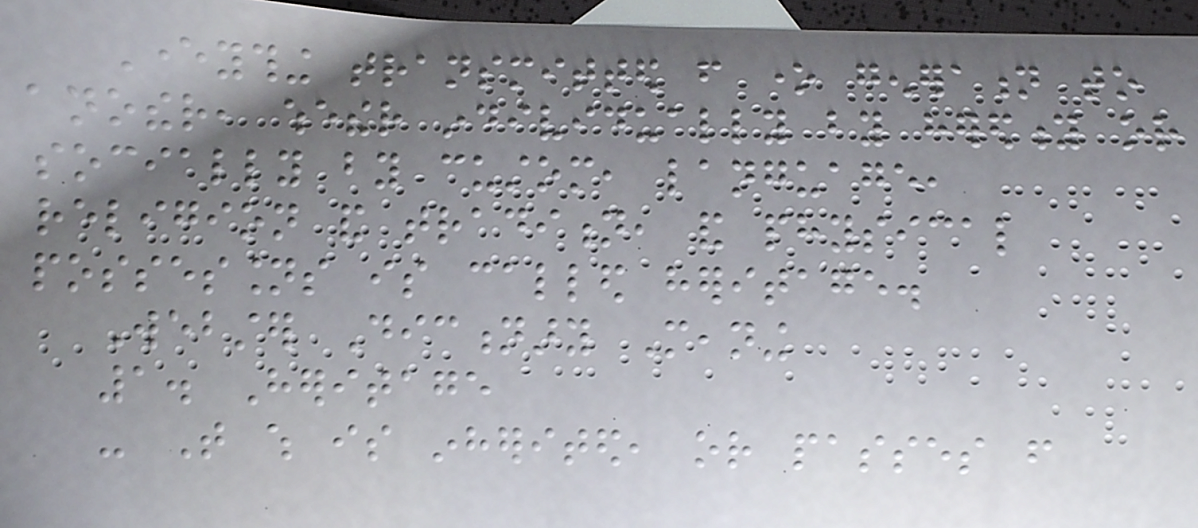Everything transmitted from one generation to
another, whether individually by heredity or
socially by custom, language,
religion and tradition, and physical
possessions is called heritage.
Webster Dictionary Meaning
1. Heritage
- That which is inherited, or passes from
